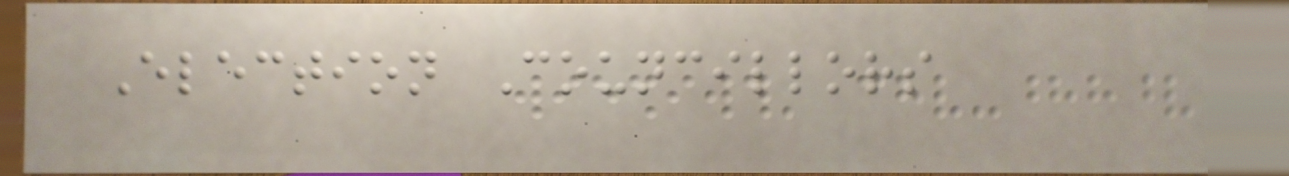Election Councillors
